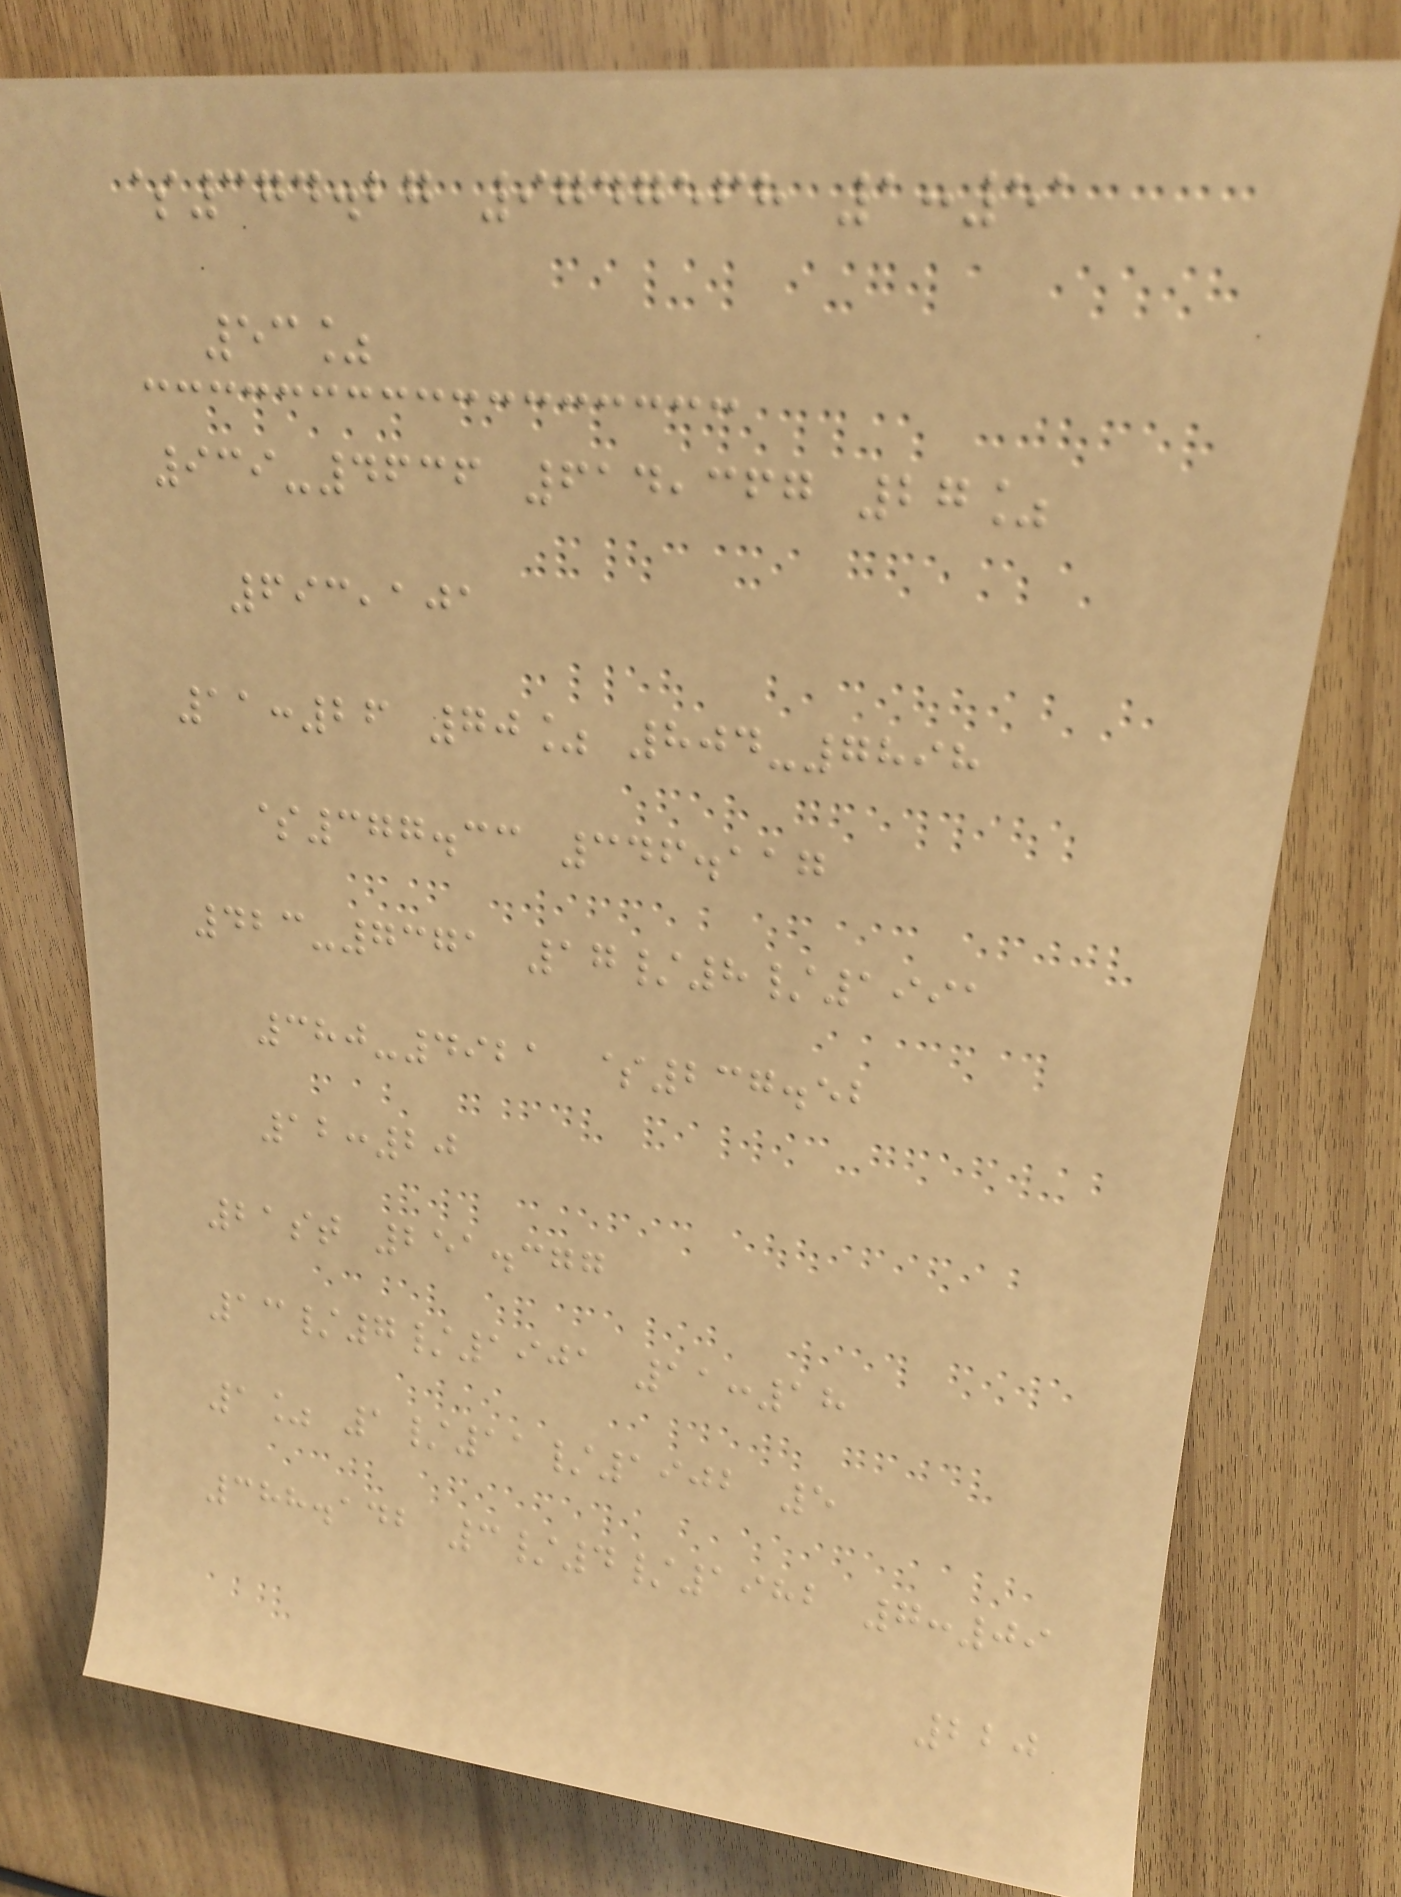$374.27 9747568 1:51
53%
939-4636 614,367 27%
693,101
11:26 70% 804-7898
$377.33 346.117
423-7371 17/8/1991
380-4921 $237.52
12:20
21st 251.377
13/7/1901 11:18
1% 1/11/1902 5
388.142 3/4/1982 7:09
220
